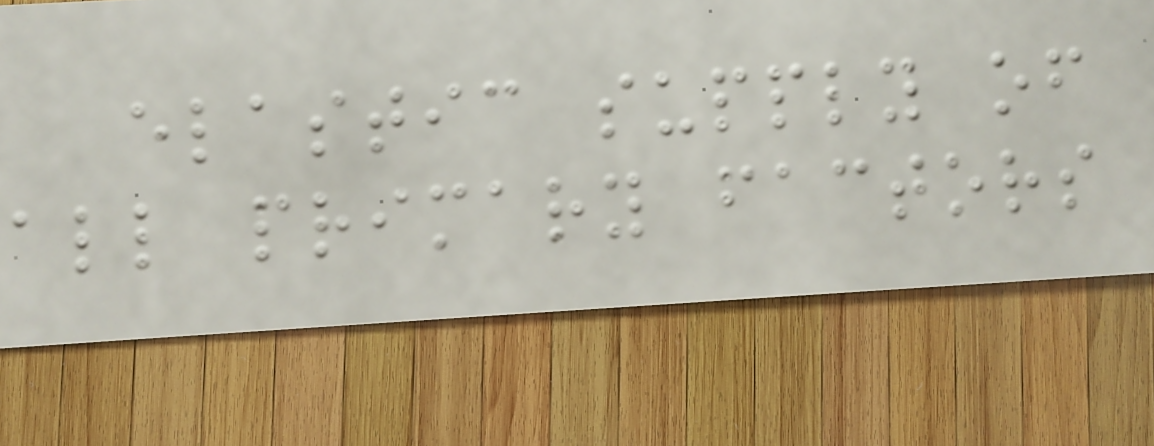elastic supply of
all primary factors
